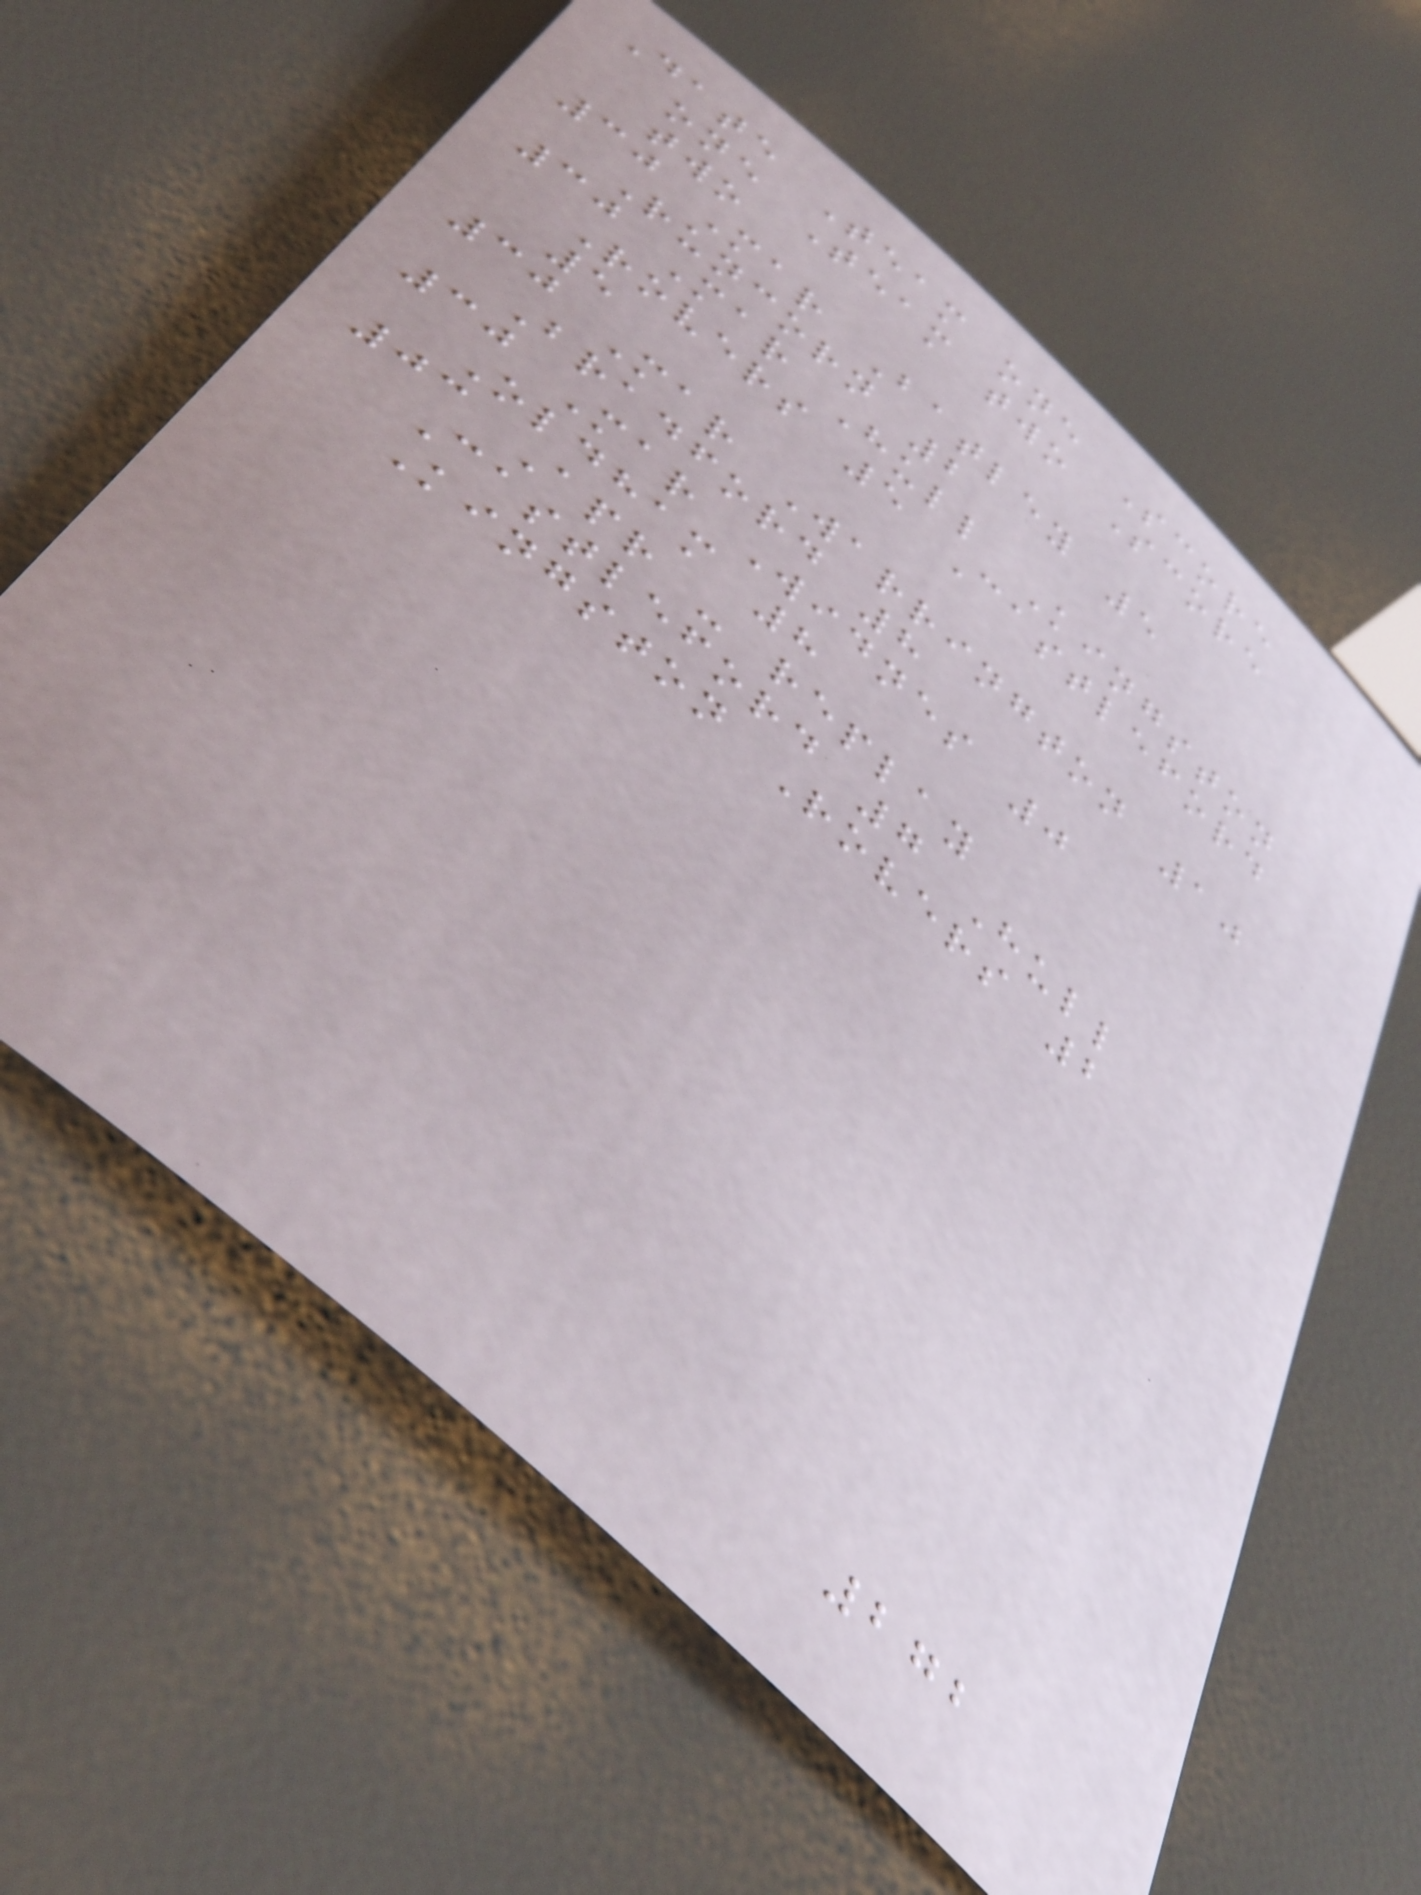Date Team one Score
one Team two Score
two
30 Mar Batley 5
Runcorn 2
30 Mar Hull Kingston
Rovers 5 Castleford
5
30 Mar Warrington 10
Bradford 8
30 Mar Widnes 0
Oldham 8
03 Apr - replay
Castleford 7 Hull
Kingston Rovers 2
272
